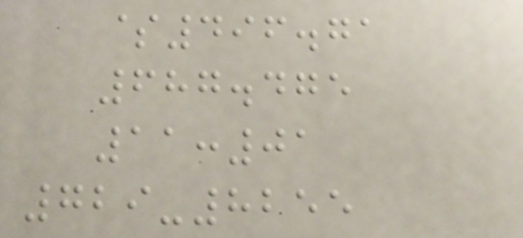$496.71
687.475
11:01
729-8255
